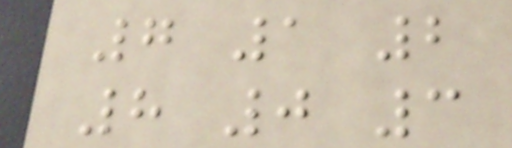7 1 2
8 0 3
